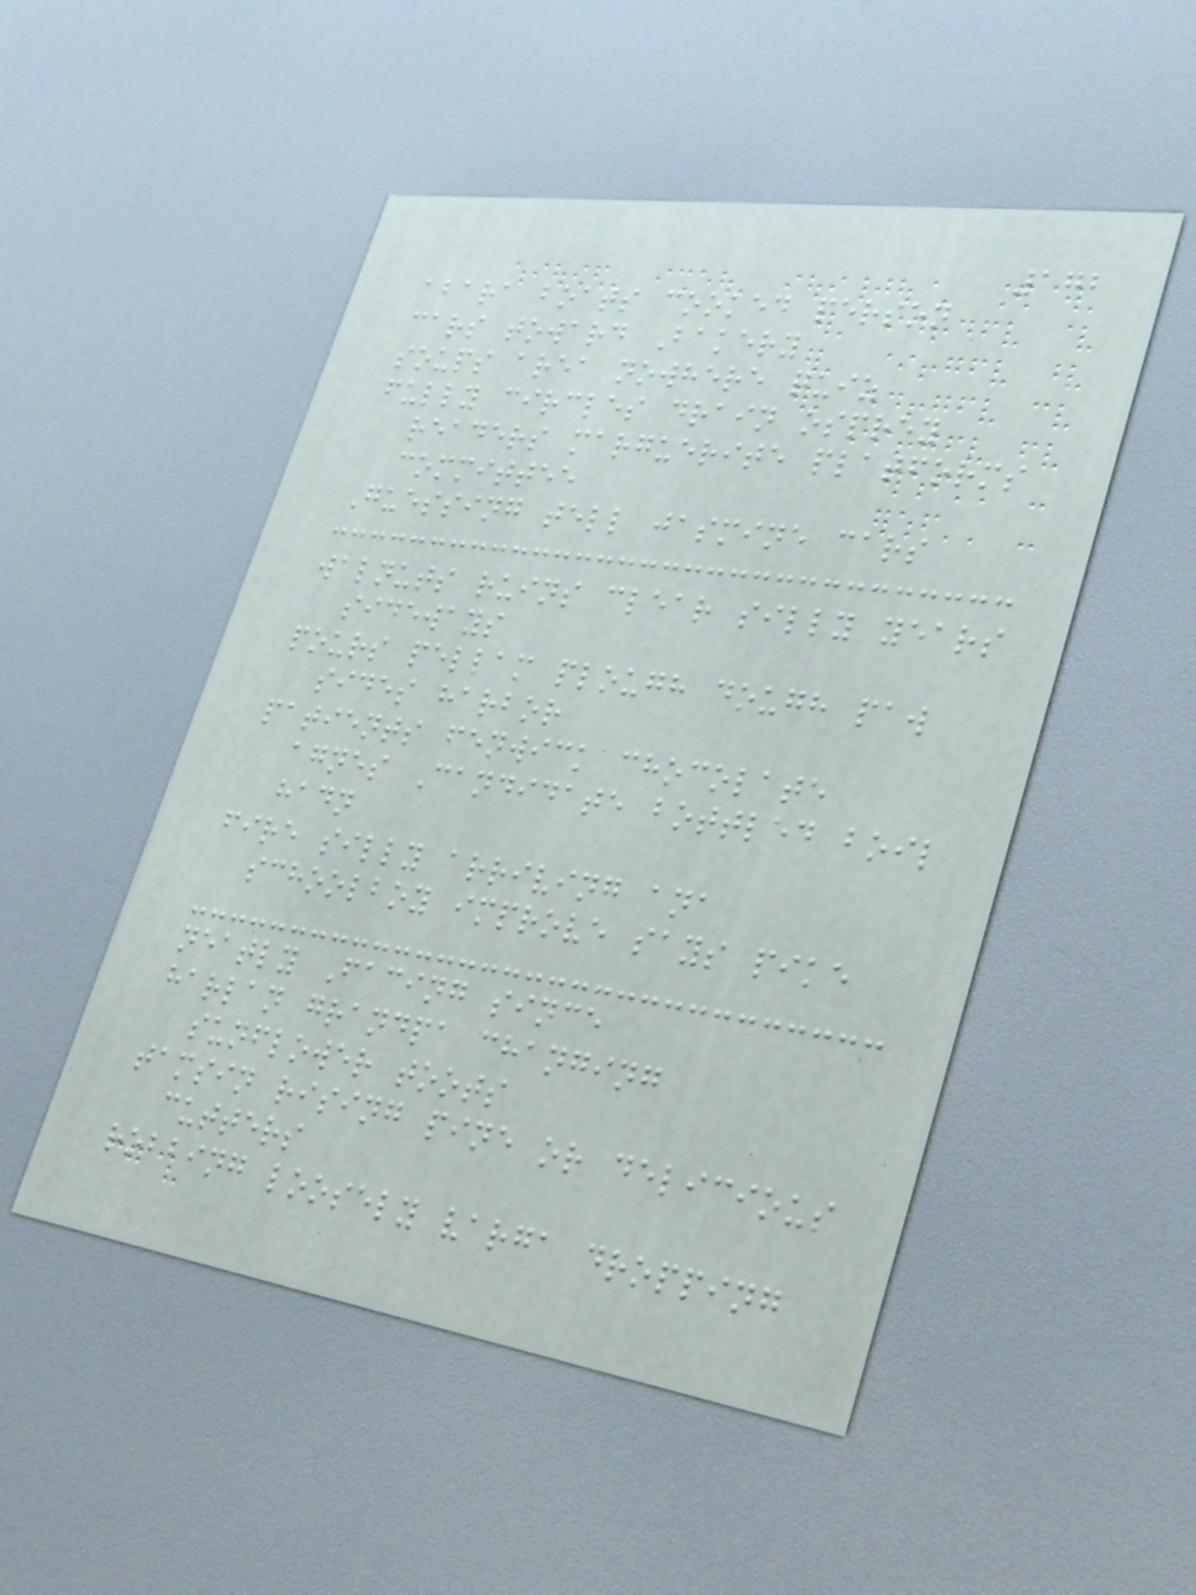172
abara boats cooked person
cars toward Bakery
soups area nowhere quiz
fully circles drain osprey
readers marguerite platforms
committee
Guessing tell jasmine cars
walnuts ruins clear silly years
sideways
pours pellam plough dough paw
sides harbor
patients fenwick chocolate
agnes Candidate bottled boil
hadn
fire silly arriving ana
schoolboy improve says pike
neatly Facing since
harlan grandpa changing
sunflower toots
tamsin rising pine or delicious
cutters
robbing loosely varga dropping
